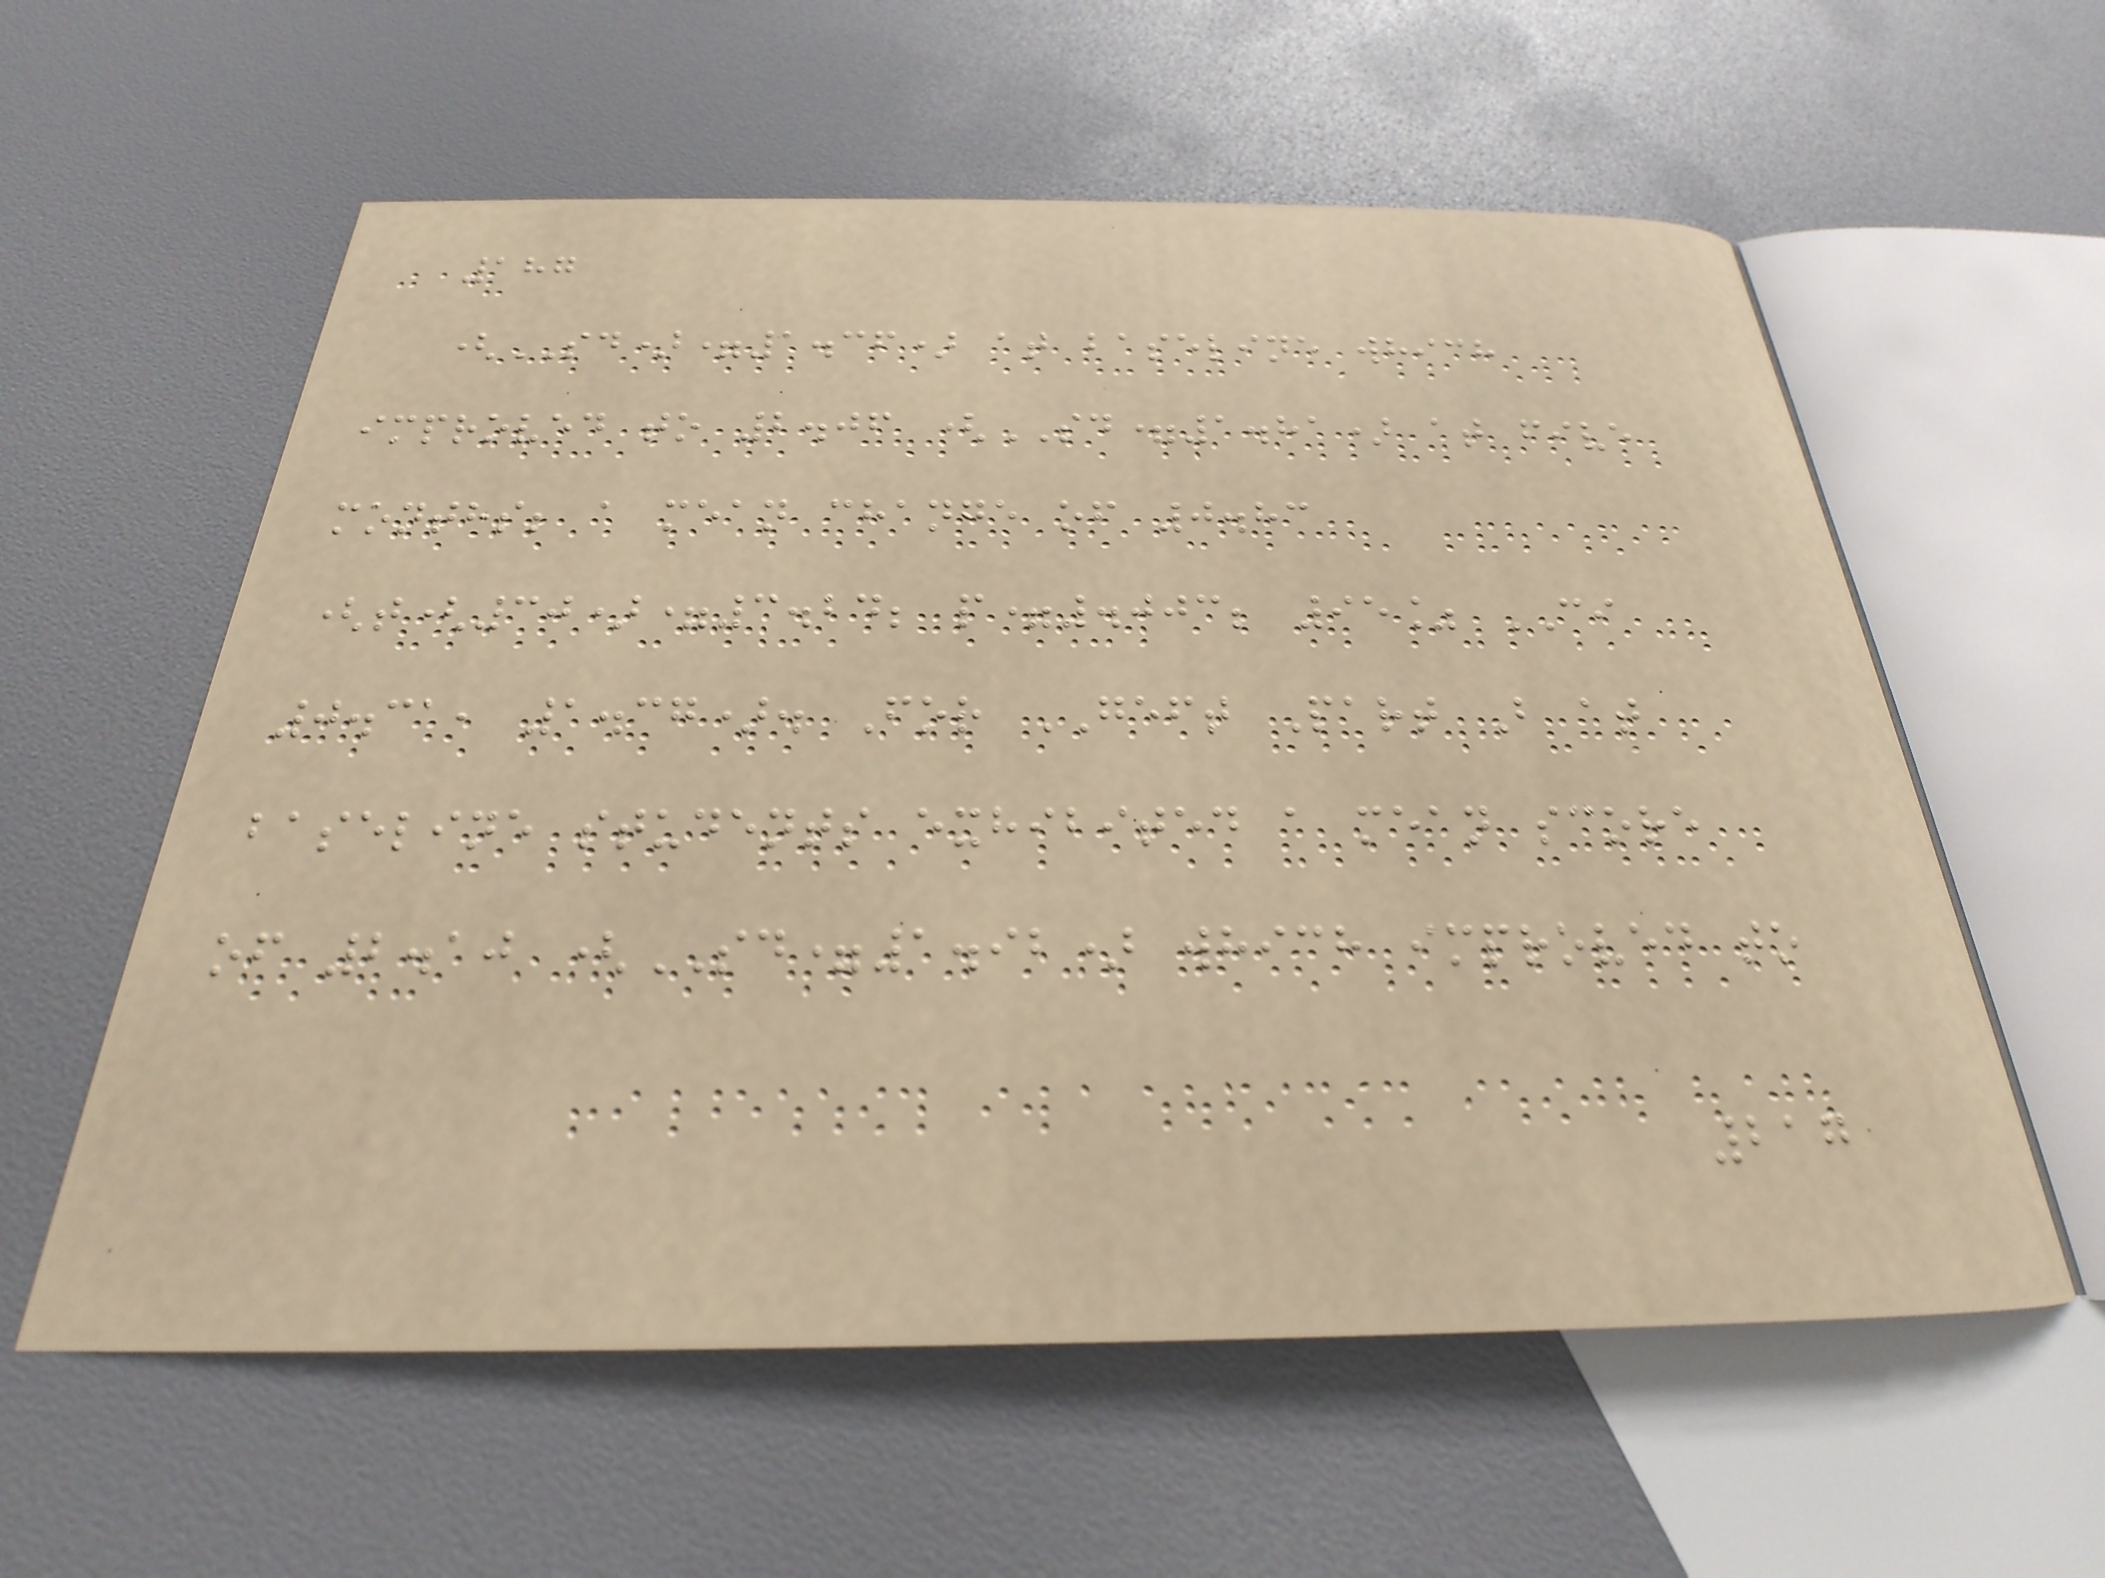187
(SD)=1.36) at baseline which
improved to 2.06 (SD=1.81) at five
months; a mean change of 0.83
(t(30)=3.24; p=.003; 95% CI
0.31, 1.37). For GEFT Part B at
baseline students exhibited a mean score
of 2.10 (SD=1.92) which improved to
217
